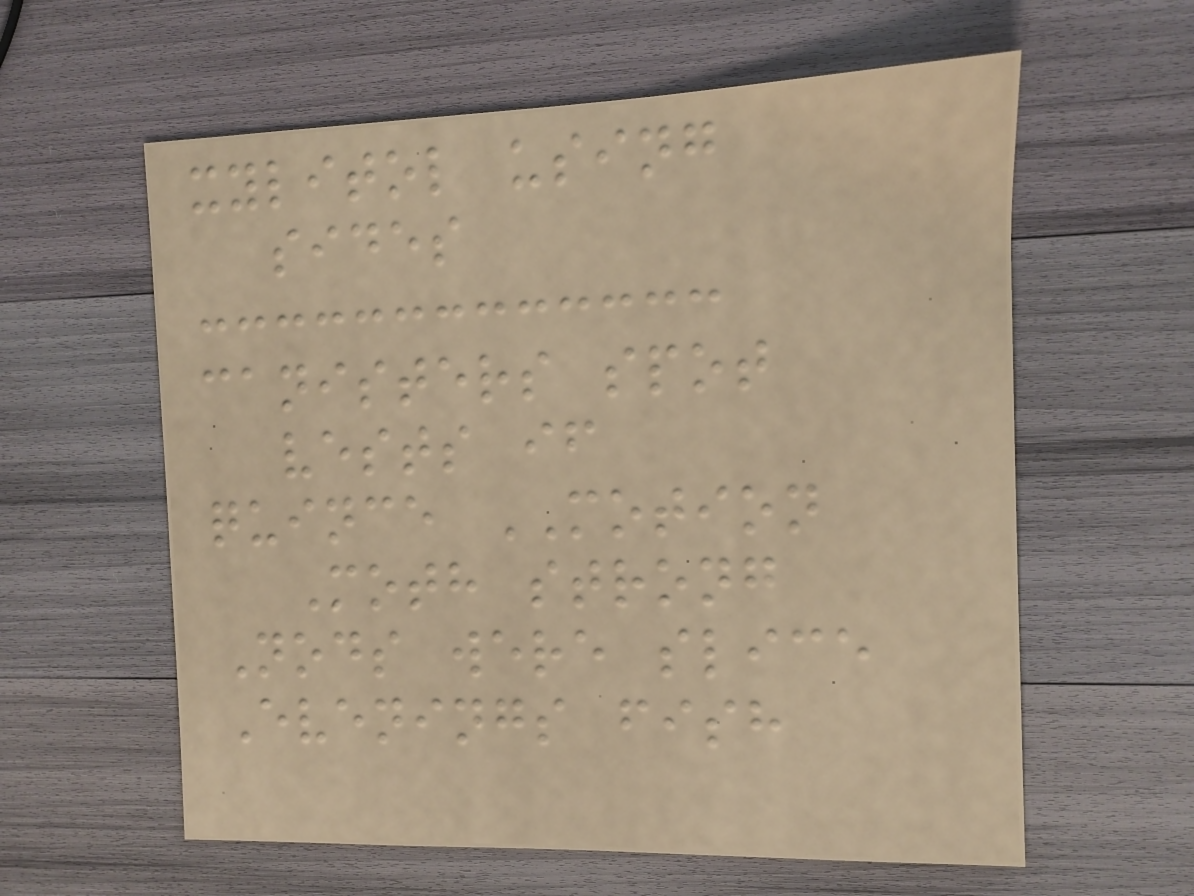xylitol using
sides
canisters spot
vests if
quince MOTION
Moth strong
Nods were slice
Evenings fish
